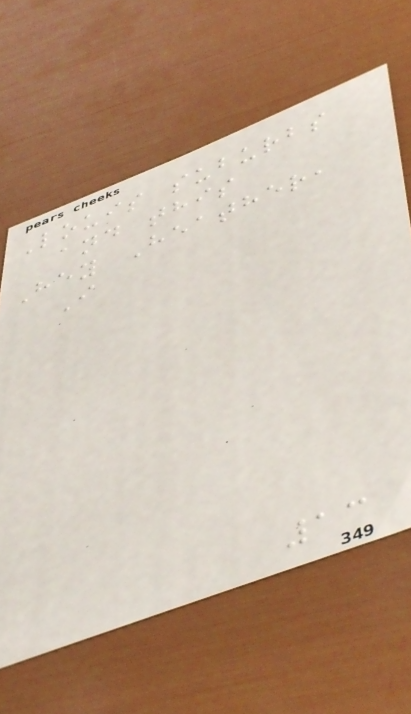Louis suburbs
and this
Hey Heather,
I
13
